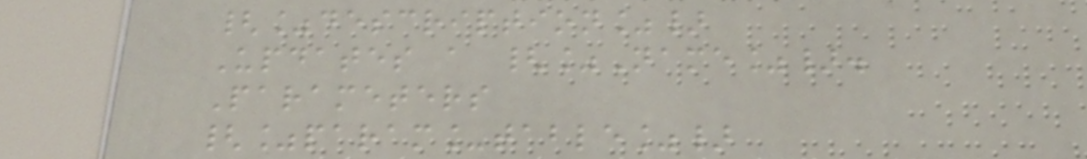{%description%}
Updates a {%Name%}.
Parameters
{%param_table%}
